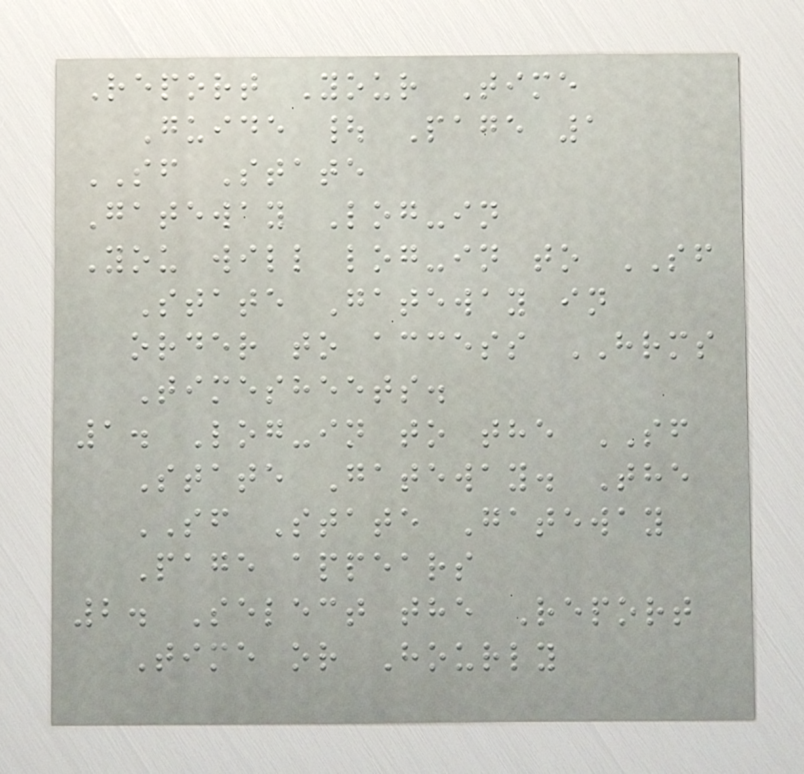Report Your Time
Guide | Page 1
SF State
Gateway Log-in
You will log-in to SF
State Gateway in
order to access HRMS
Timesheets.
1. Log-in to the SF
State Gateway. The
SF State Gateway
Page appears
2. Select the Report
Time or Hourly
